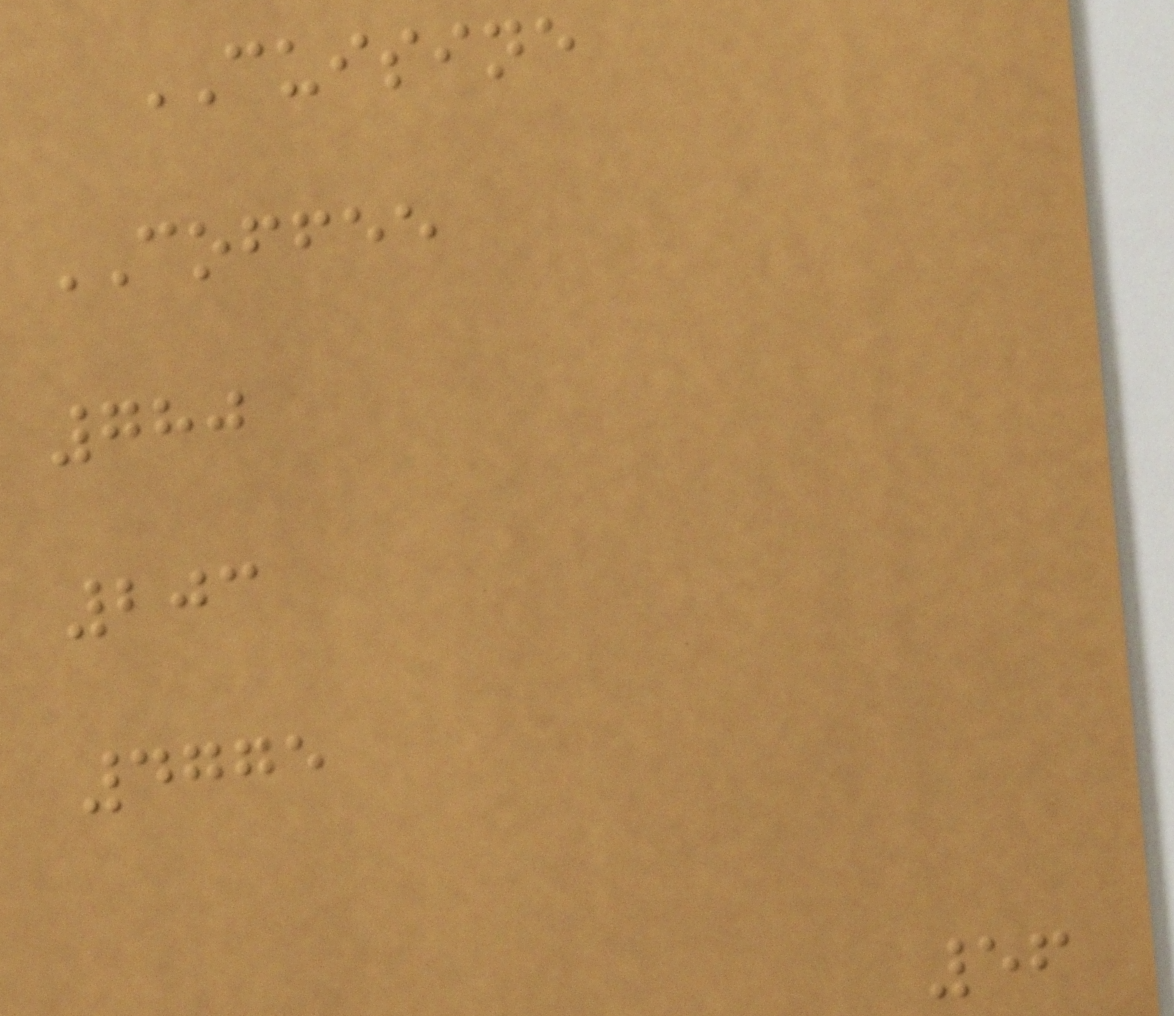CUISINE
COFFEE
780
203
4775
56
